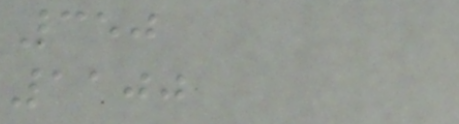350
1100
